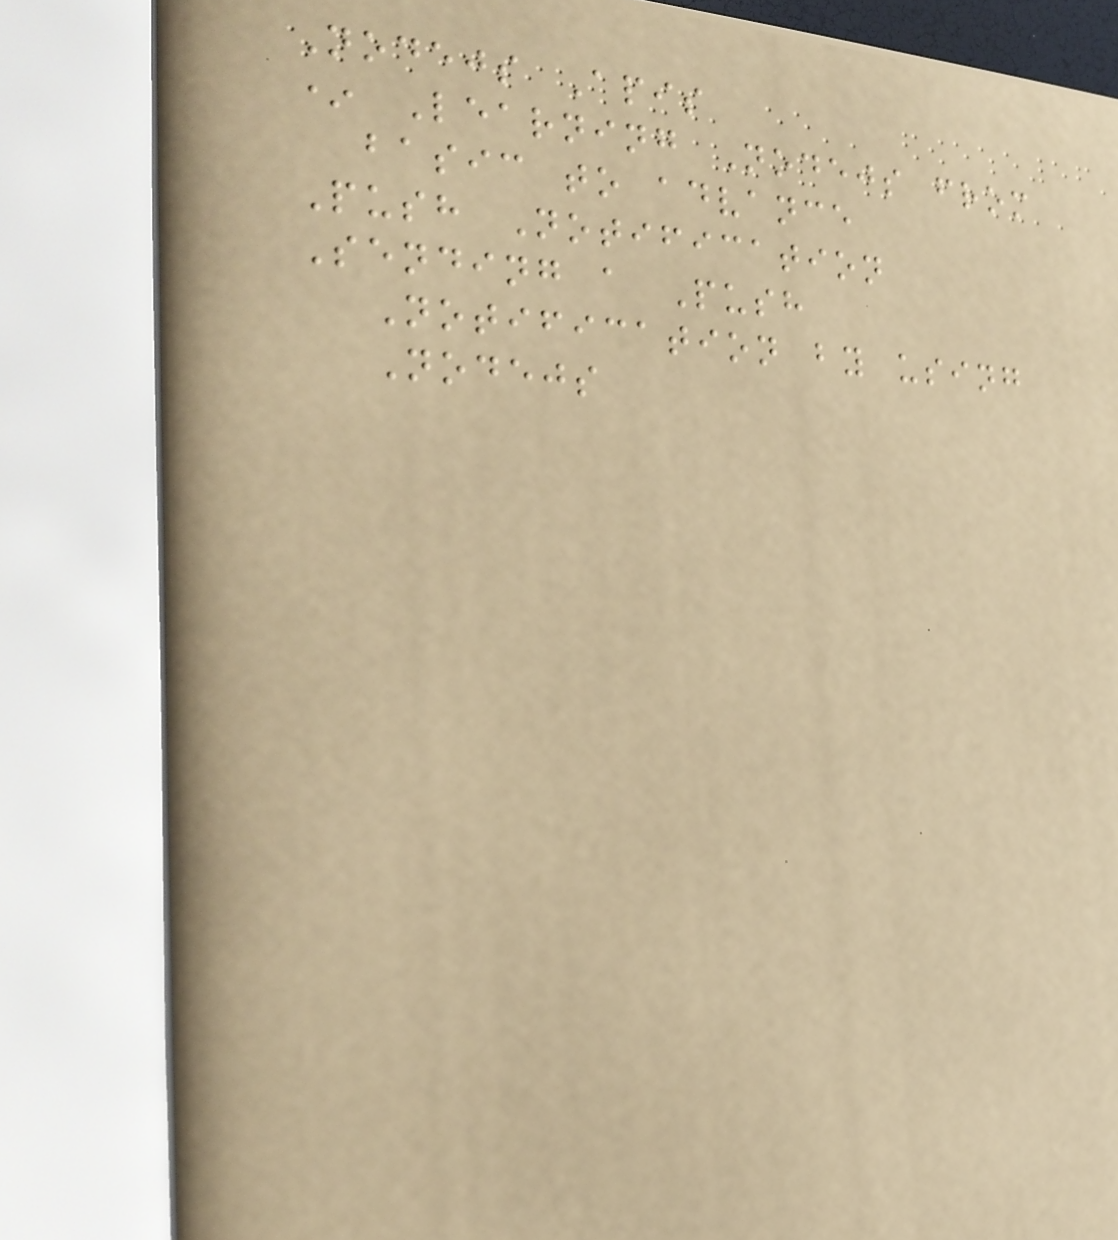Nodejs Apis
* Learning Nodejs from
basic to advance
Push Notification
Sending a Push
Notification by using
Nodejs
